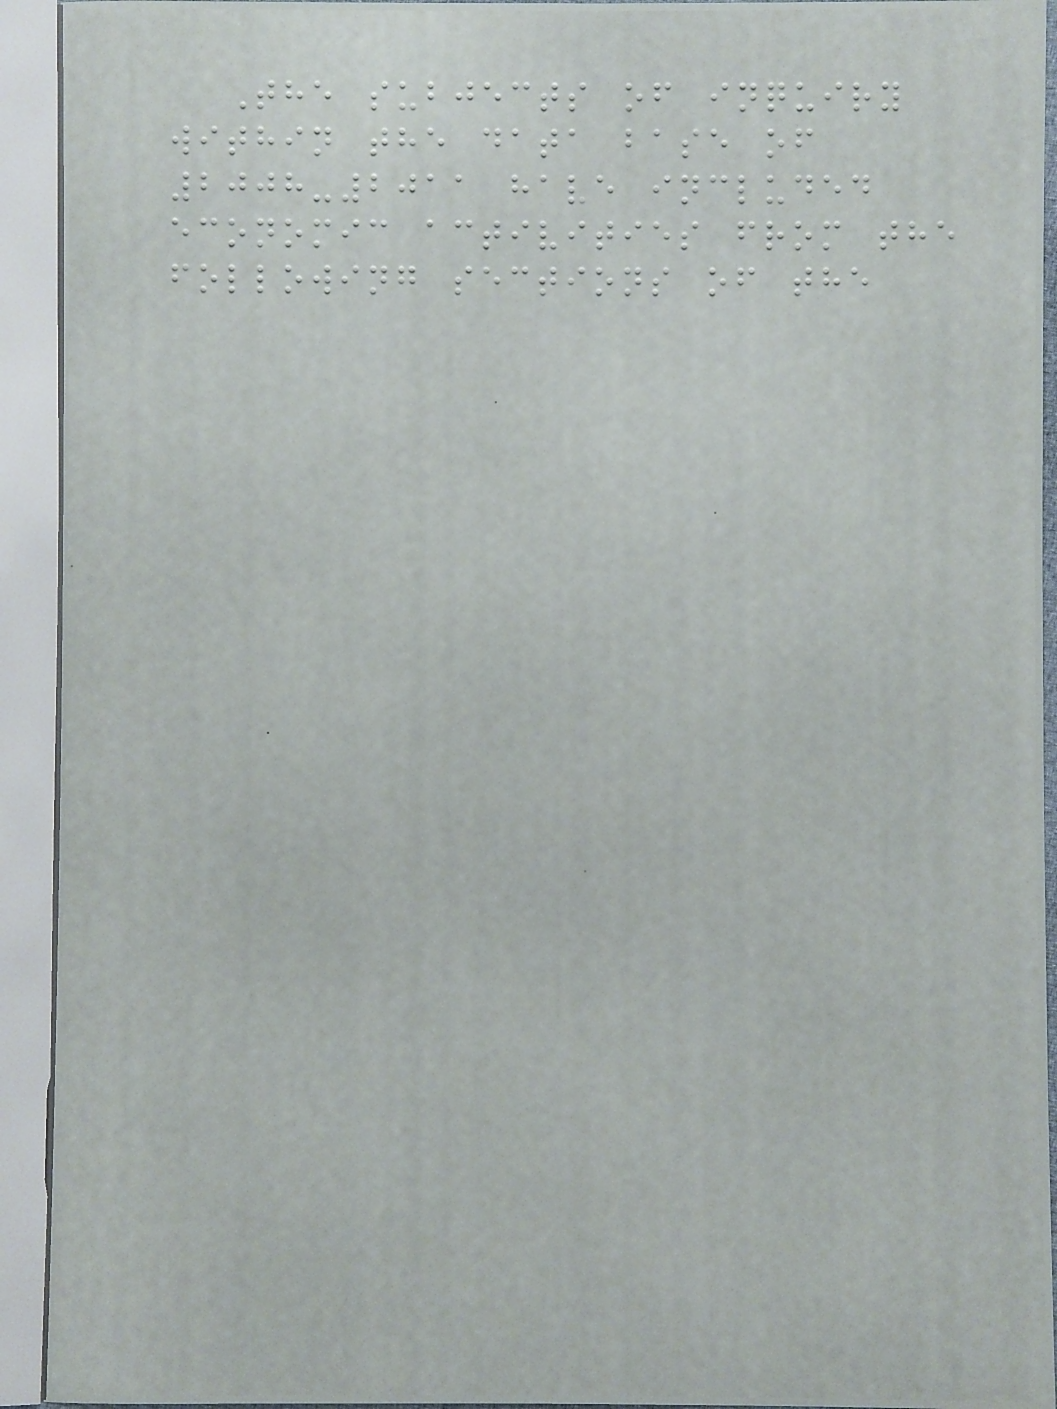The subjects of inquiry
within the data base of
2008-2011 have included
economic activities from the
following sections of the
